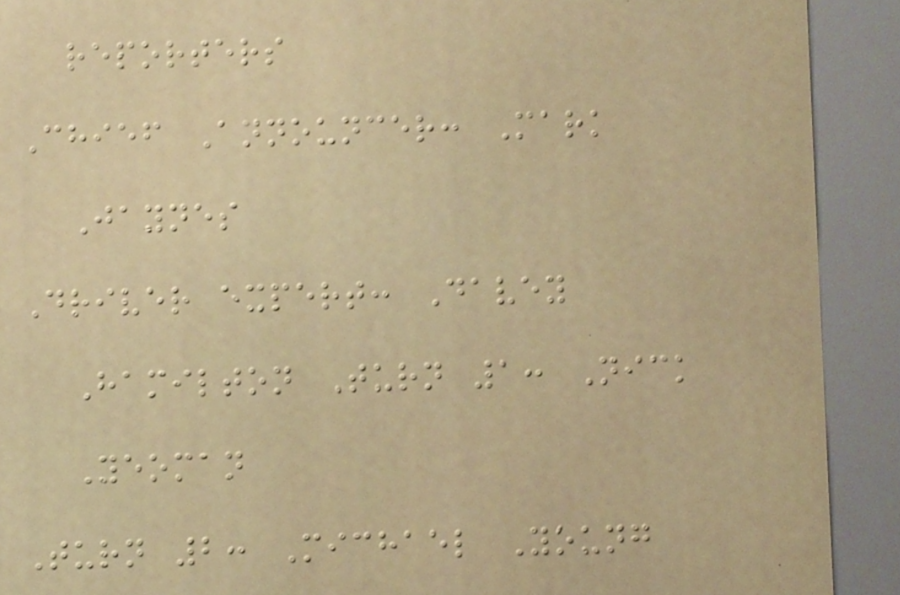reporters
Chief Announcer: Mark
Jaynes
Driver expert: Davey
Hamilton Turn 1: Nick
Yeoman
Turn 2: Michael Young
